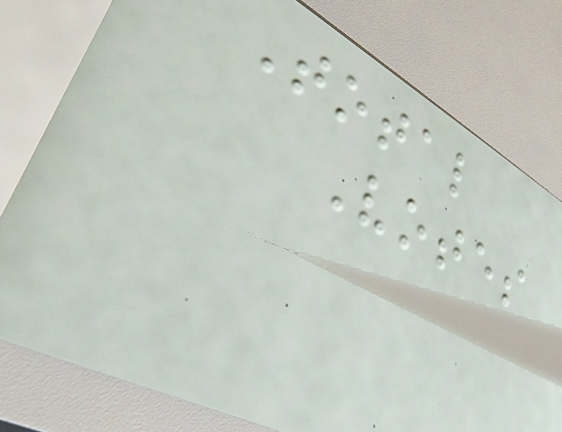Total
Votes
